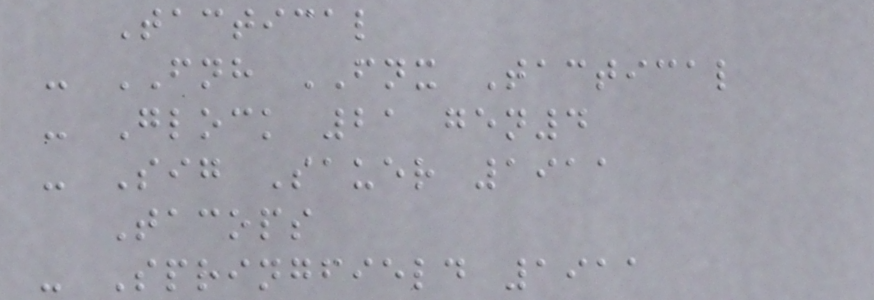Tactical
- FNH FNX Tactical
- Glock 21 gen4
- Sig Sauer 1911
Tacops
- Springfield 1911
